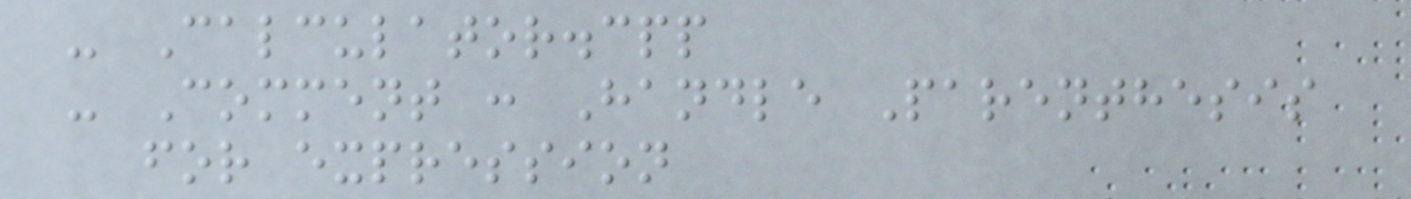- Calculator.cpp
- Comment : Handle Parenthesis
for expression
